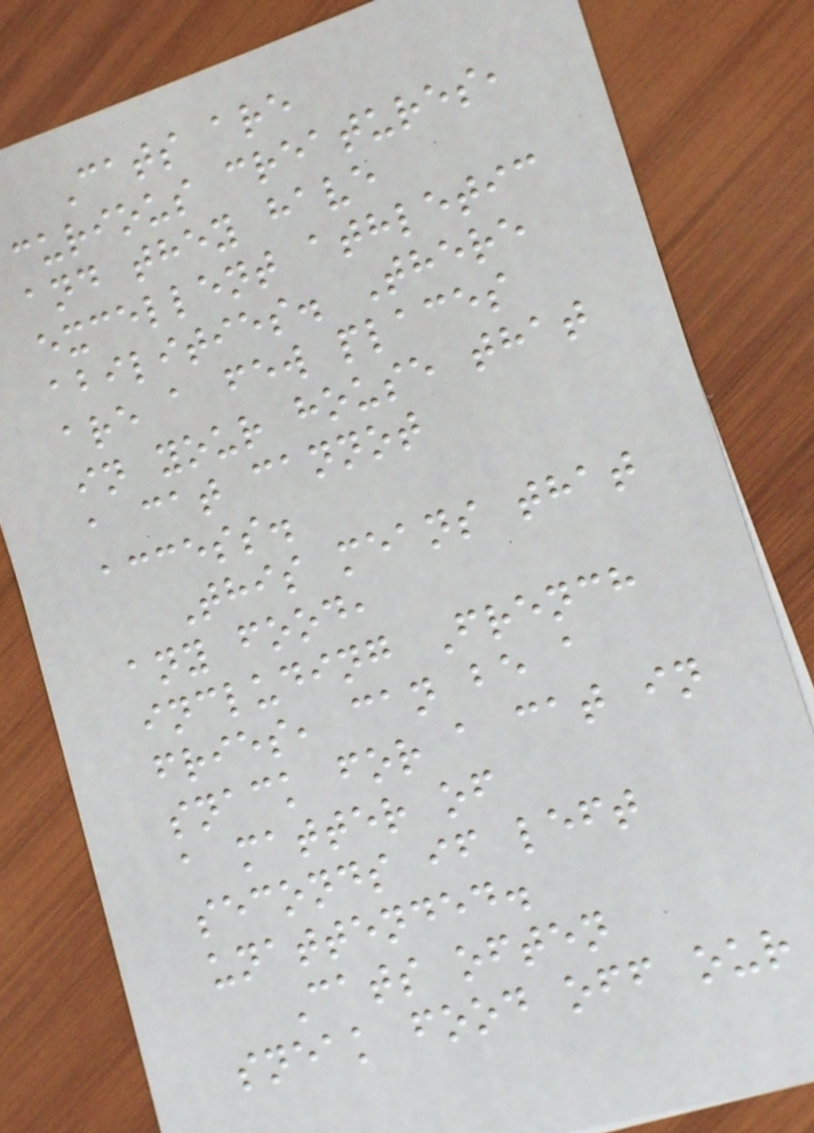Cats are
curious creatures,
and they have
excellent athletic
abilities. There
are a few places
in your house that
a cat cannot
access.
This means that
any food,
including French
fries, can be a
snack for a cat in
a matter of
seconds if left
unattended.
Cats often
sneak food off our
